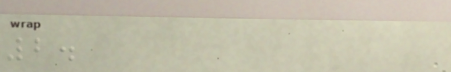2.
